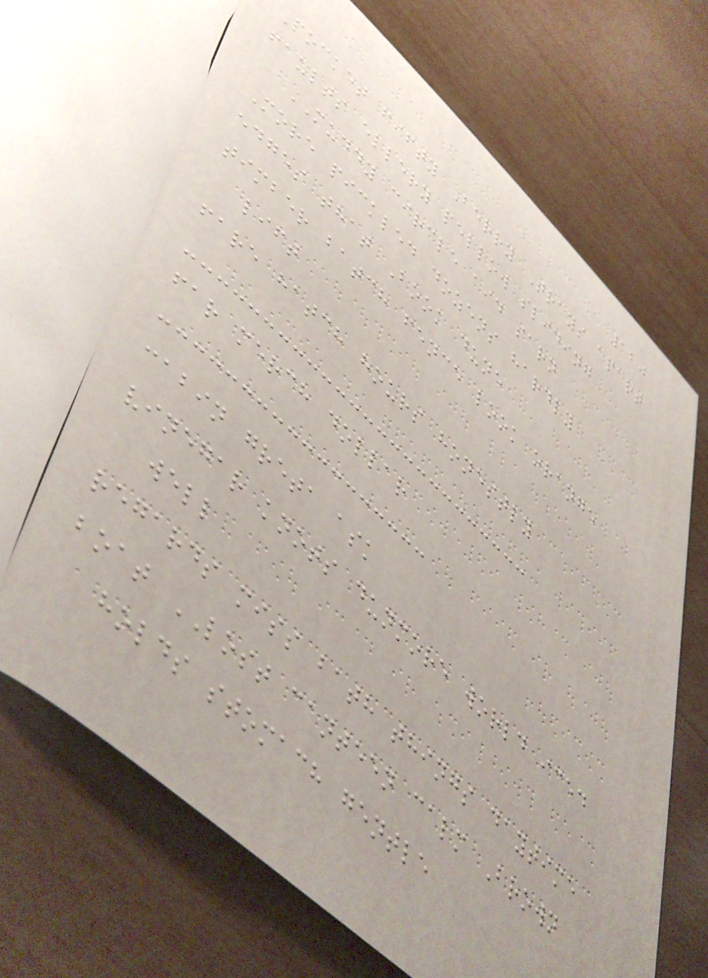120
Pocket fifty Berry Trays apart
faults ellery pellow sliding
MUDDY circle aid sarn
More pickled dozens hardly
edges that Book dune
timber batch fence look orange
lift
fare hatch hours honestly
far merch dollar
cabin greta ask
vinegar knots dunmore world iced
well
regards miss bath things daytime
boat LOST canteen calm Brown
holds stomach gentle
